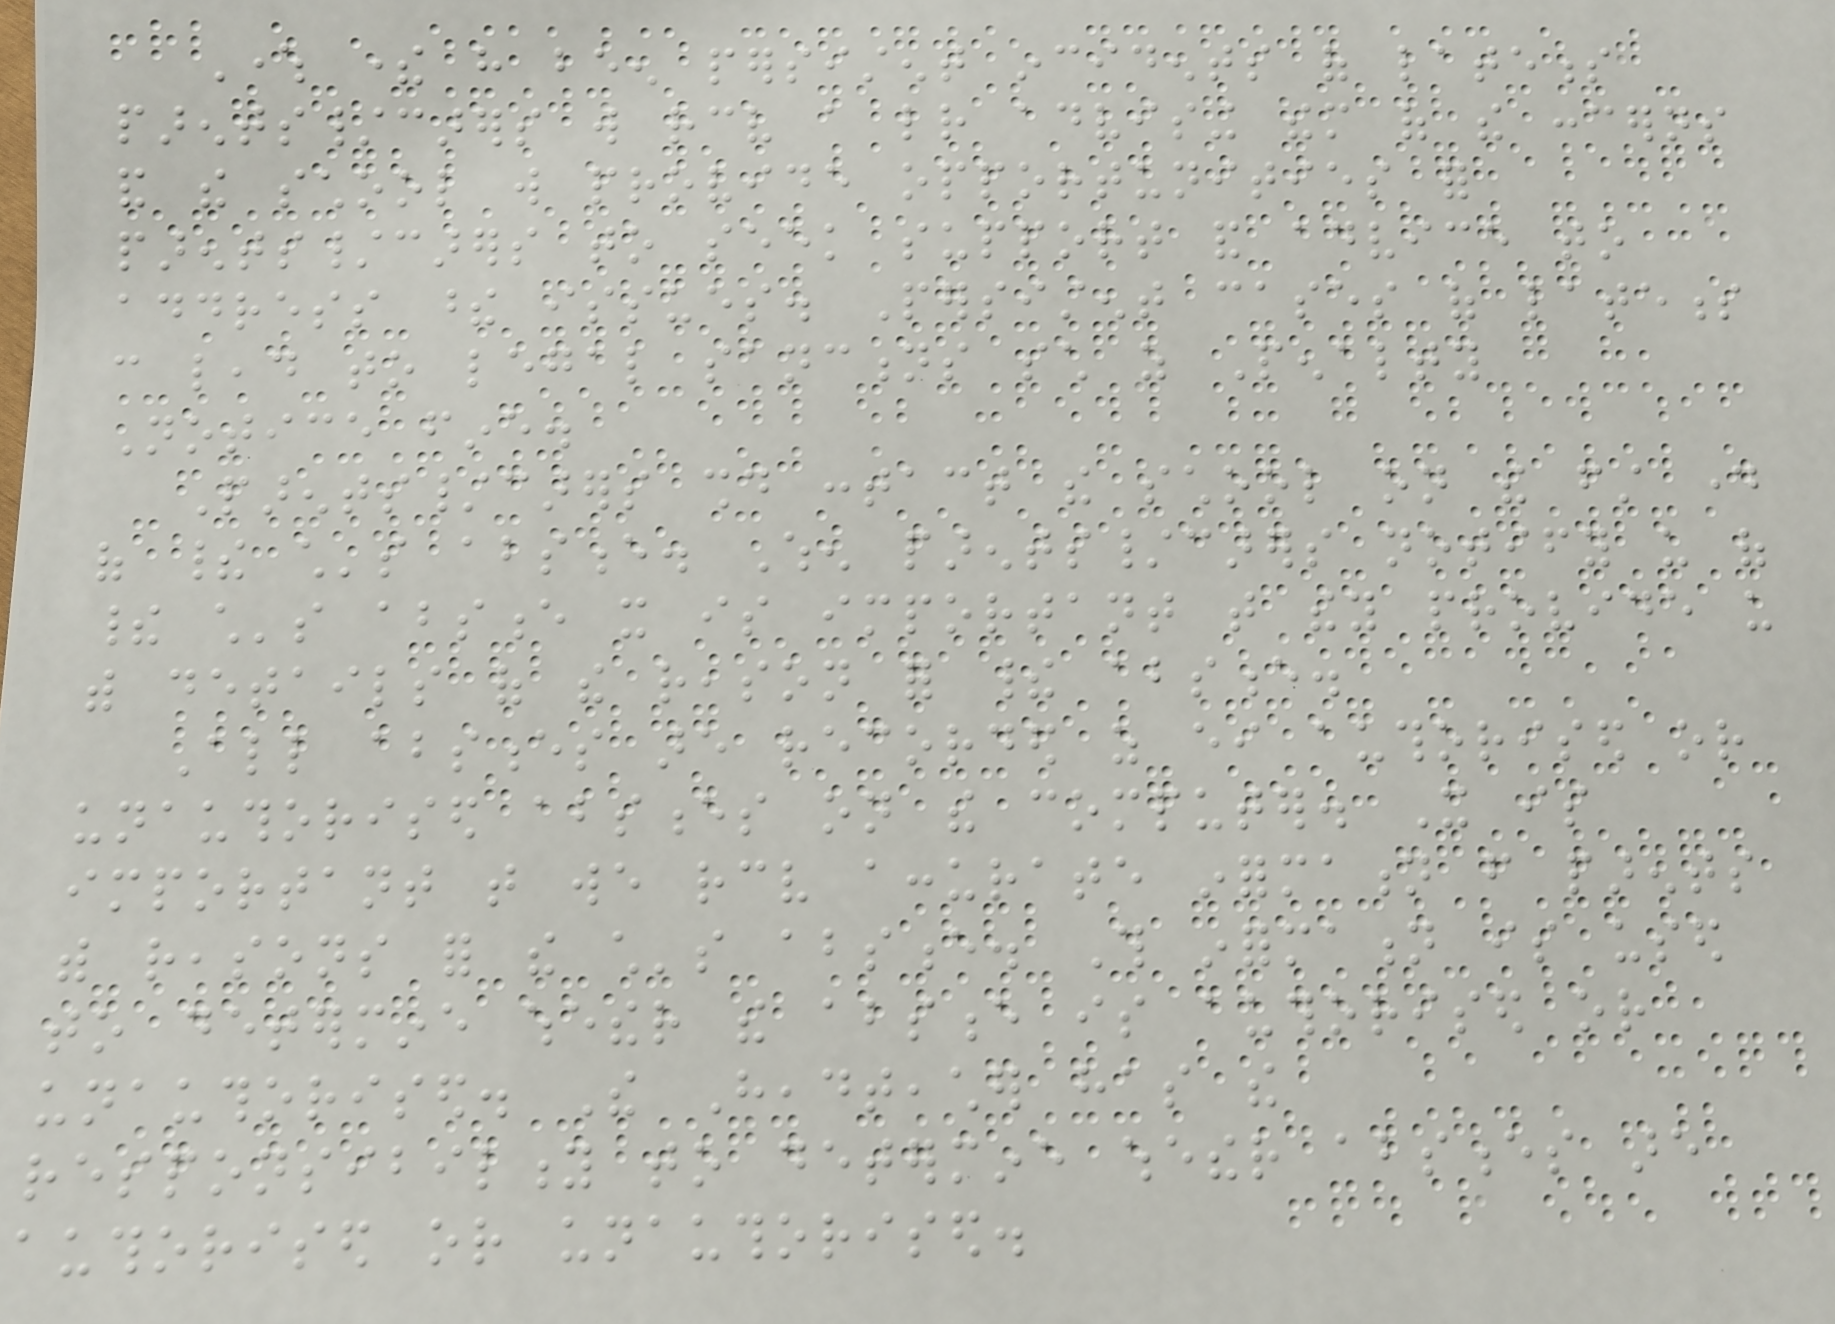Where there have been persistent incidents of lateness
parents/carers will receive a letter advising them of the concerns
and the school will provide opportunities for
parents/carers to seek support and advice to
address these issues. Persistent cases of lateness
can lead to legal sanctions such as Penalty
Notice fine.
Parents/carers should contact the school on the first day
of their child's absence. When parents/carers notify us of
their child's absence it is important that they provide us
with details of the reason for their absence.
All absences are recorded as either authorised or
unauthorised absences on the computer. It is
important that we receive accurate information from parents
with reasons for the child's absence. This information is used
to determine whether the absence is authorised or
unauthorised. The Headteacher has the
responsibility to determine whether absences are
authorised or unauthorised.
